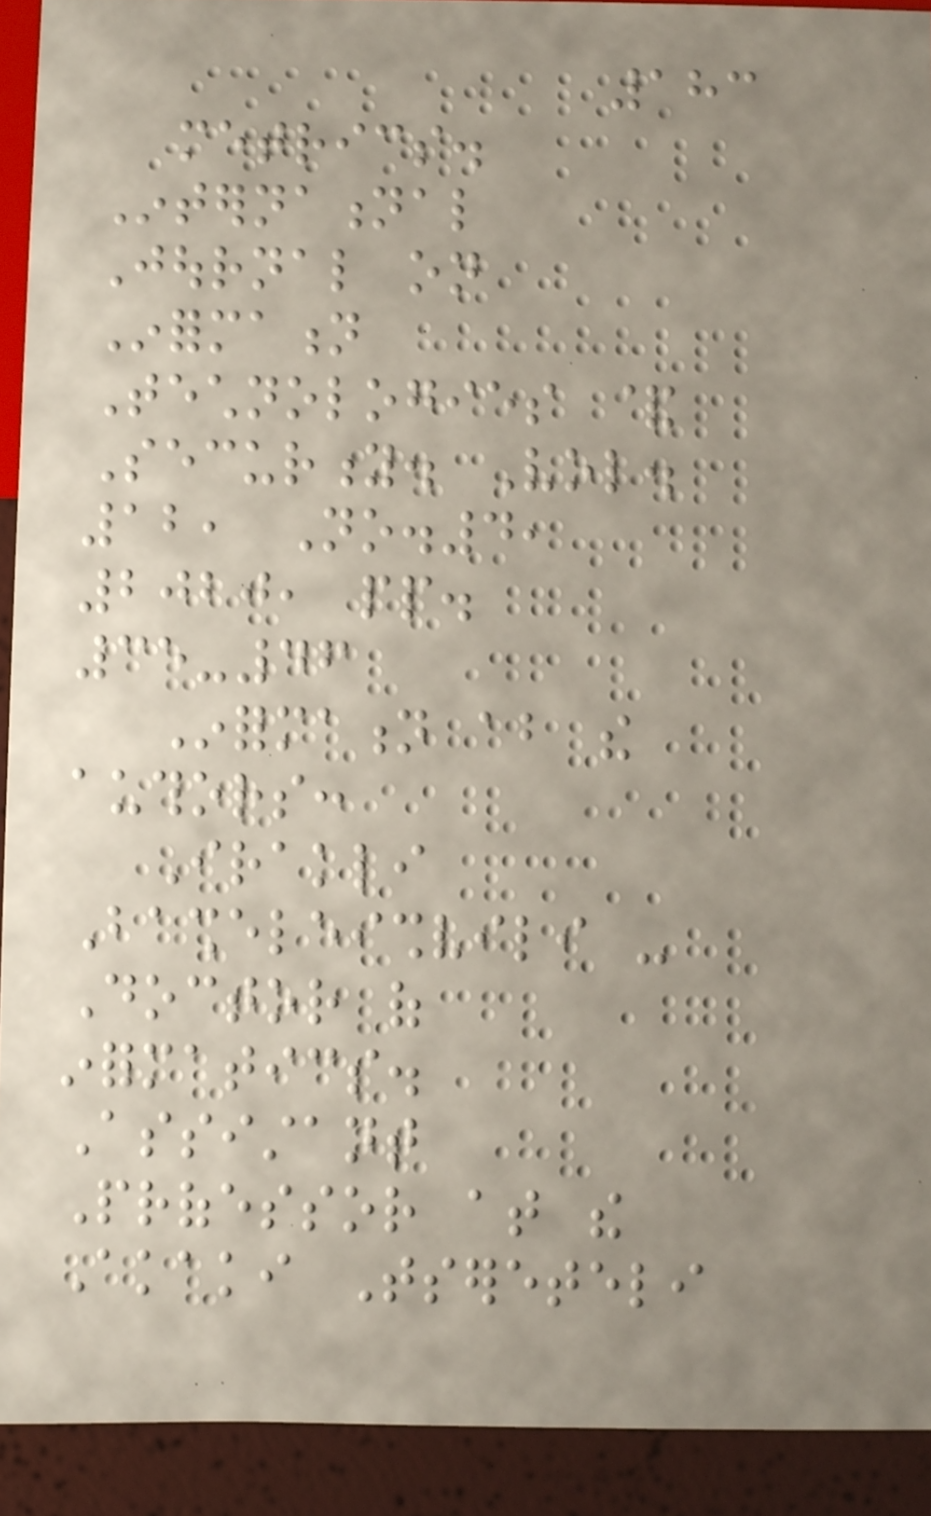183
metrics.
International
Journal on
Information
Technologies &
Security. Vol.
12, No.4,
2020, pp.
35-46
Information about the
authors:
Irakli
Basheleishvili -
Doctor of
informatics.
Assistant
Professor at the
Akaki Tsereteli
